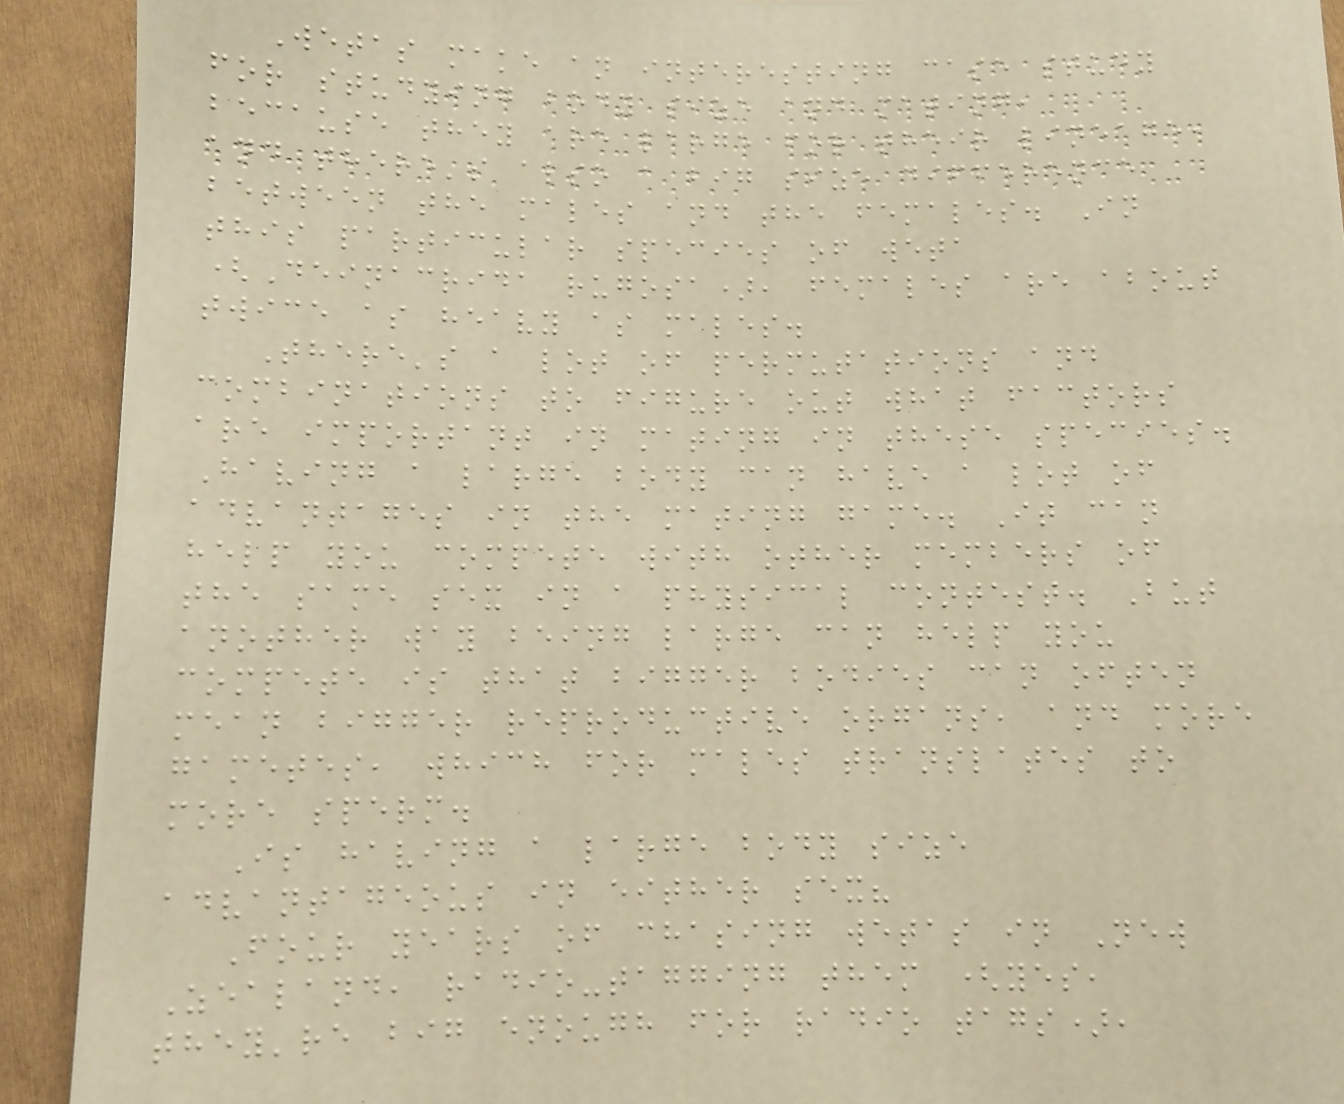Wetas make an interesting case study
for studying body size and mating,
because they are large for their lineage,
and there's also a big size difference
between the males and the females. In
this particular species of weta
(Deinacrida rugosa), females are about
twice as heavy as males.
There's a lot of permutations and
combinations to figure out what factors
are important in mating in these species.
Having a large body can have a lot of
advantages in the mating game. It can
help you compete with other members of
the same sex in a physical contest. But
another way being large can help you
compete is that bigger bodies can often
mean bigger reproductive organs, and more
gametes, which for males translates to
more sperm.
Is having a large body size
advantageous in either sex?
Four years of chasing wetas in New
Zealand, radio-tagging them (yes,
they're big enough for radio tags),
